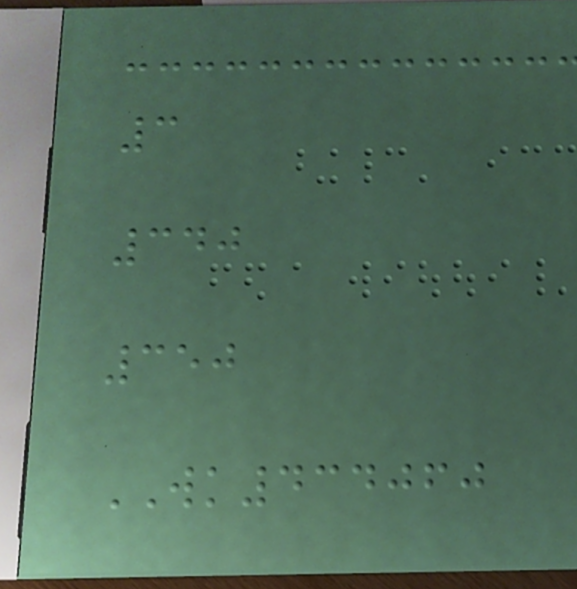3
340
350
WK434060
